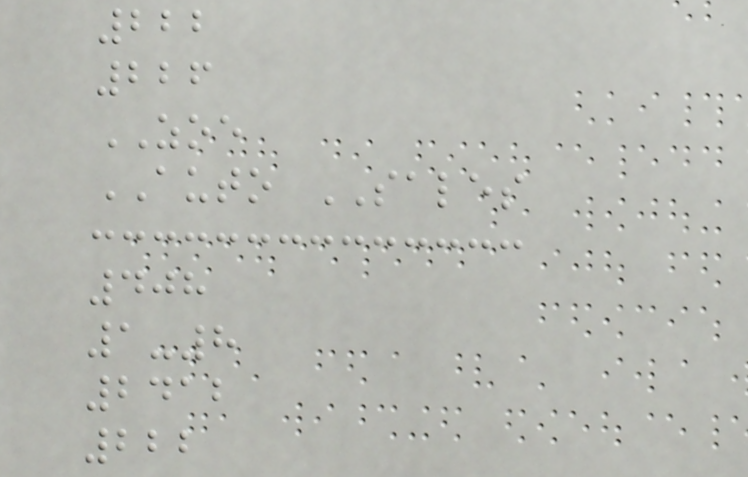222
226
ZOE
AUTO SALES
408
1-8
2412
222
